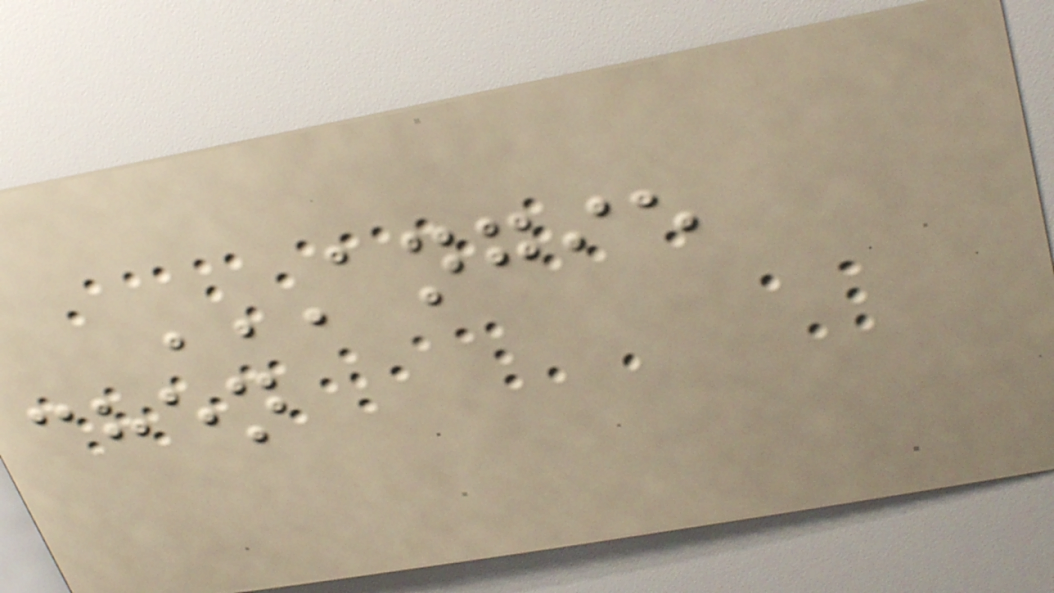ANGIE
CHEN
